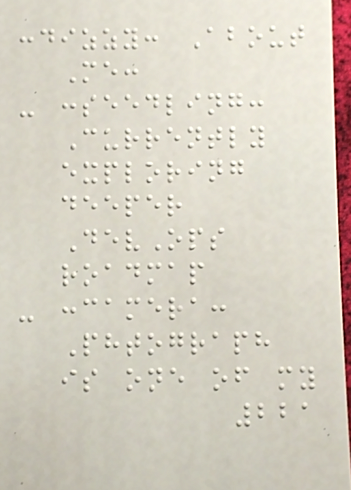:dizzy: About
Me:
- :seedling:
Currently
exploring
deeper
DevOps
roadmap
- :camera:
Phtograph
is one of my
221
